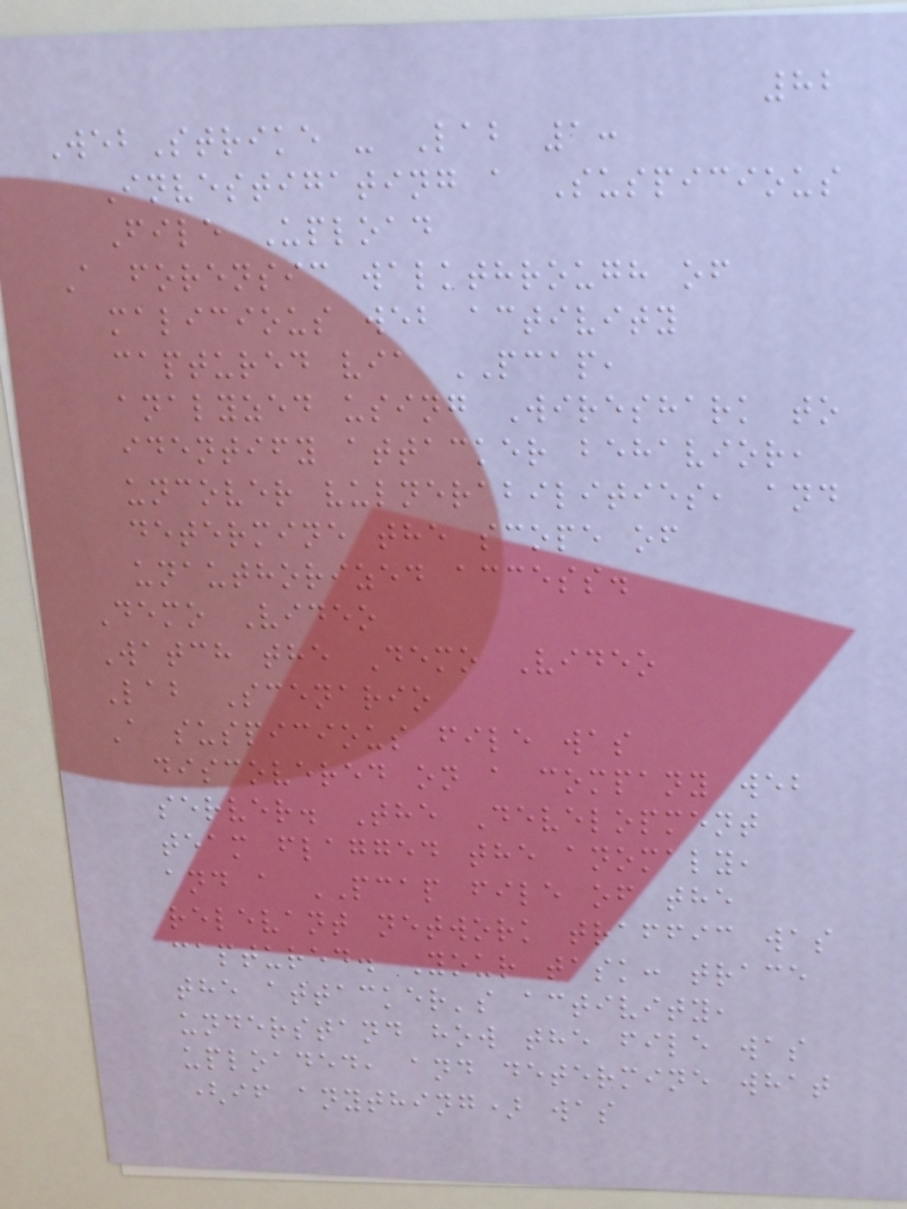82
WebStrike - Lab 1:
Investigating a Suspicious
File Upload
A forensic walkthrough of
malicious web activity
captured via PCAP,
analyzed using Wireshark to
identify attacker behavior,
uncover vulnerabilities, and
determine the scope of
unauthorized access.
Demo Video
Watch the Demo Video
Lab Scenario
A suspicious file was
discovered on a company web
server. The Development
team flagged the anomaly,
and a PCAP file of the
relevant network traffic was
captured. Your task: trace
the attacker's activity,
understand how the file was
uploaded, and determine what
(if anything) was
